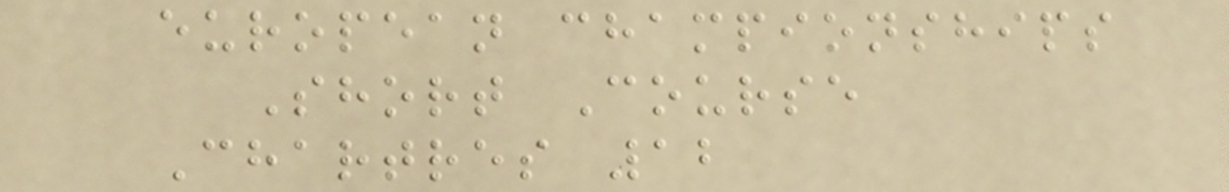european championships
Short Course
Chartres 12
